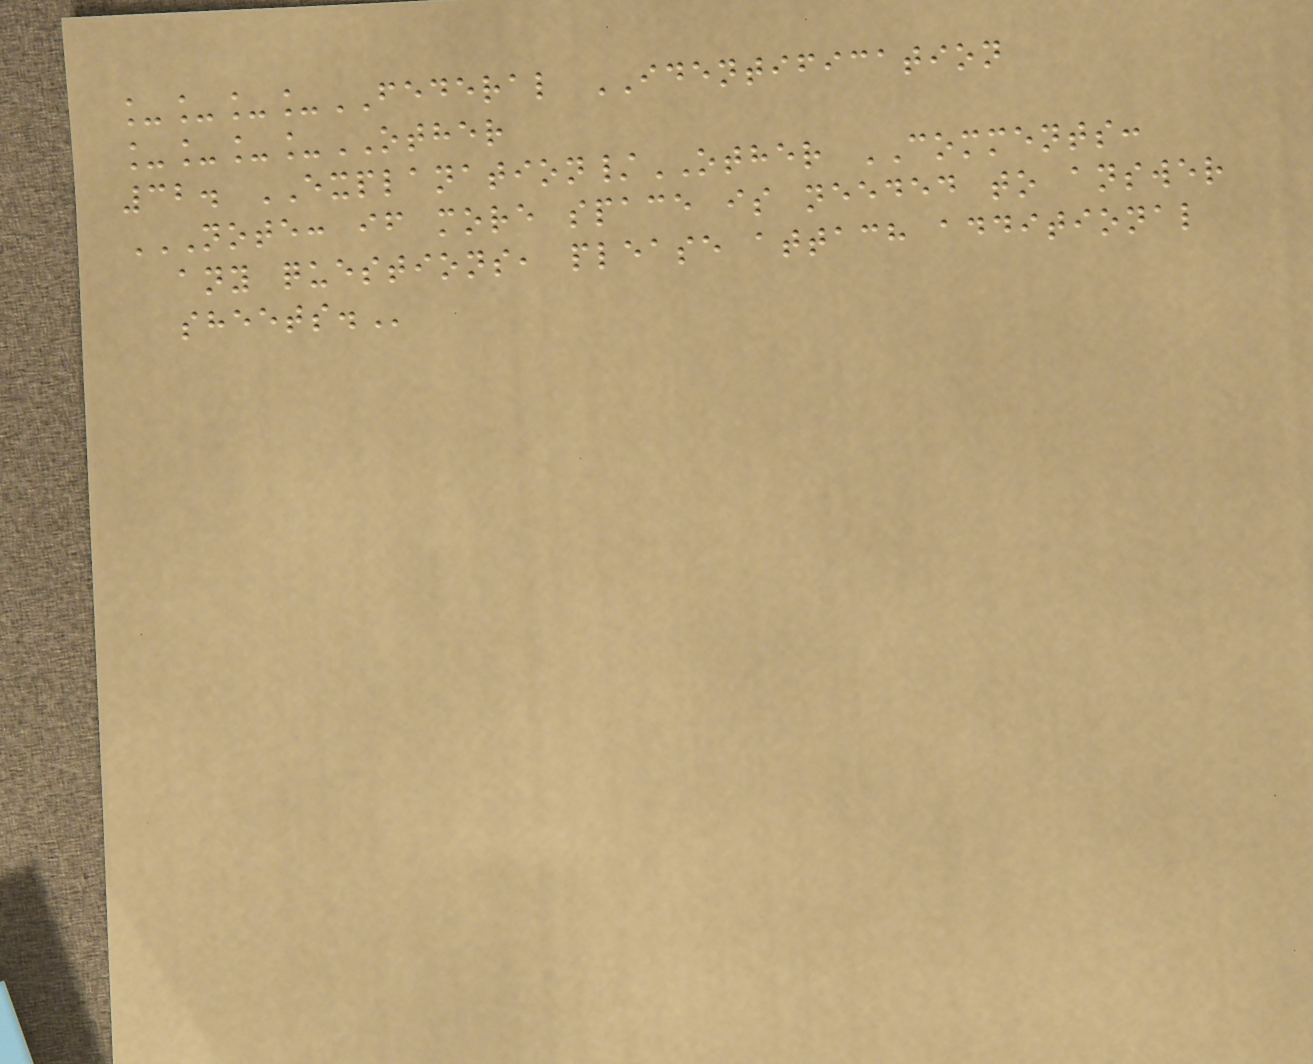____FEDERAL IDENTIFICATION
____OTHER
32. EXPLANATION/OTHER COMMENTS:
NOTE: IF MORE SPACE IS NEEDED TO ANSWER
ANY QUESTIONS, PLEASE ATTACH ADDITIONAL
SHEETS.
